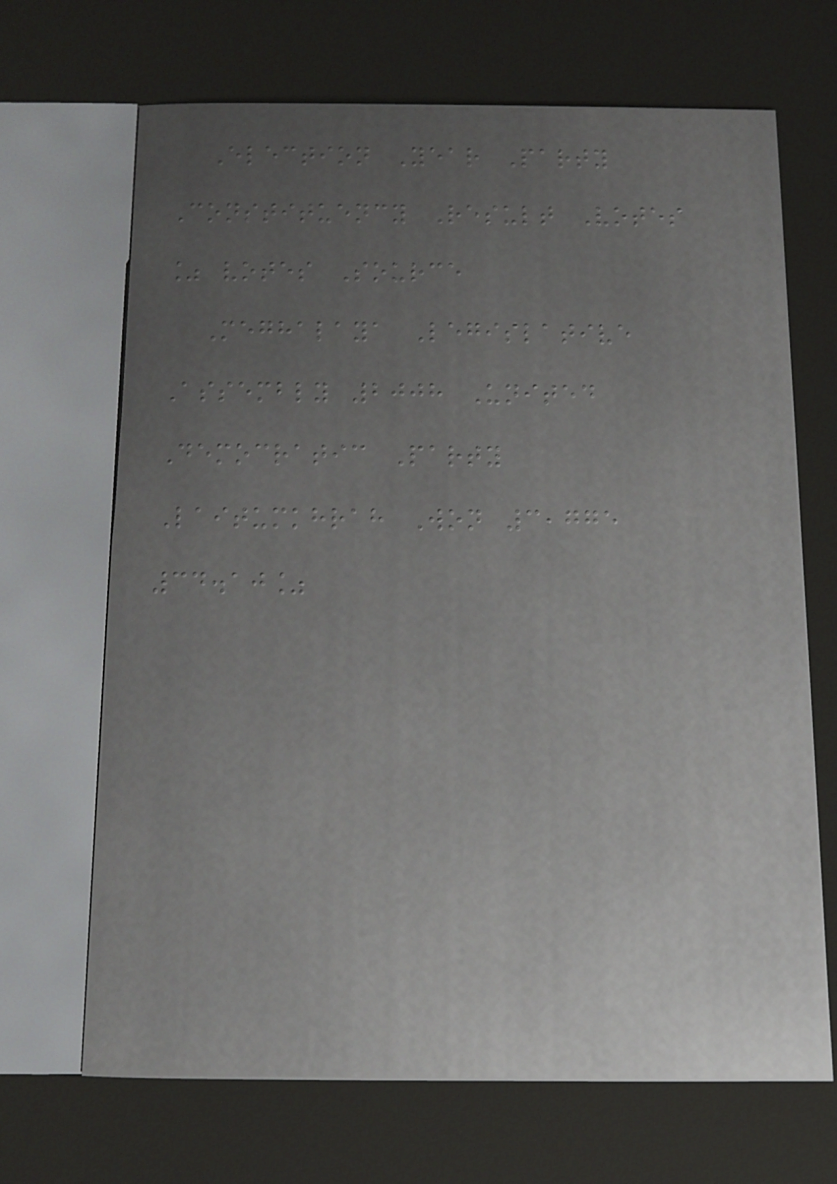Election Year Party
Constituency Result Votes
% votes Source
Meghalaya Legislative
Assembly 2008 United
Democratic Party
Laitumkhrah Won 3,775
34.10%
